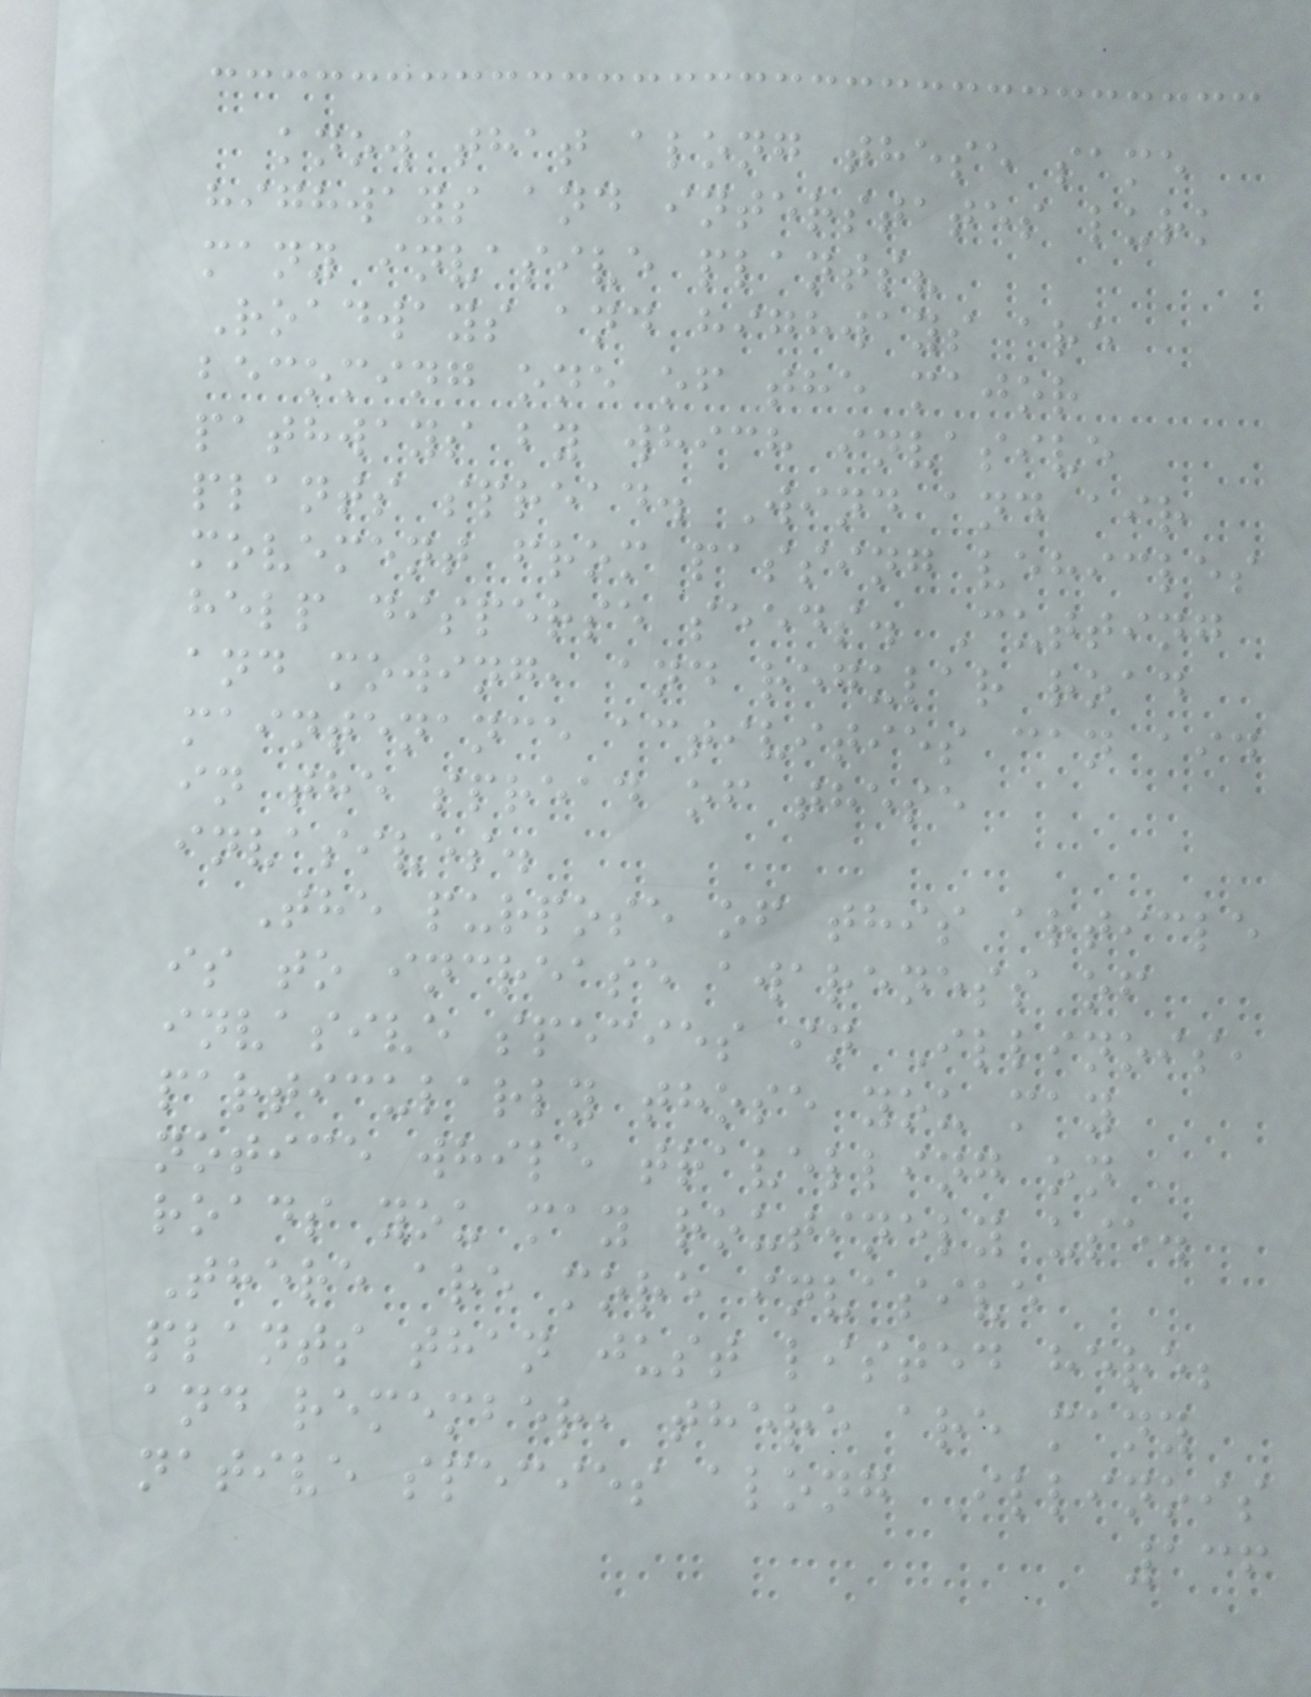know that along these same
highways and interstates lurk
many invasive plants?
Roadways and highways are
becoming one of the major
pathways by which invasive
plants spread. Wind and air
movement from passing vehicles
help disperse seeds. Cutting
and mowing, and regular road
maintenance activities can aid
in the spread of these
invasives.
The purpose of this article
is to increase awareness of
invasive species in Illinois,
particularly those you may
notice while travelling on
roads you may routinely use.
There are more invasive
plants than just listed here;
and remember, there are many
native species along Illinois
136
